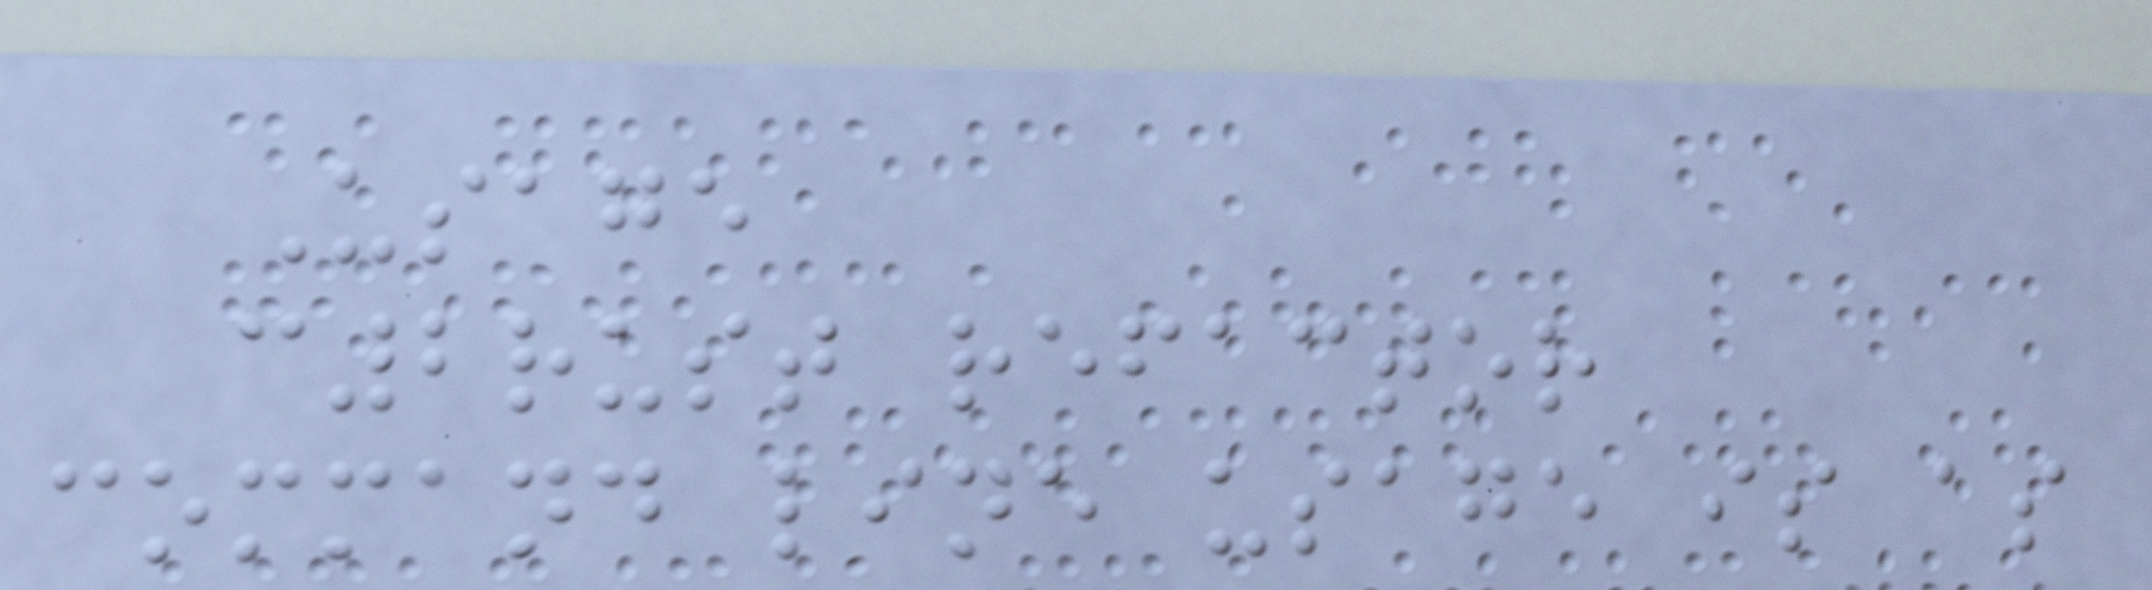Usage
c2rust refactor
command line usage is as
